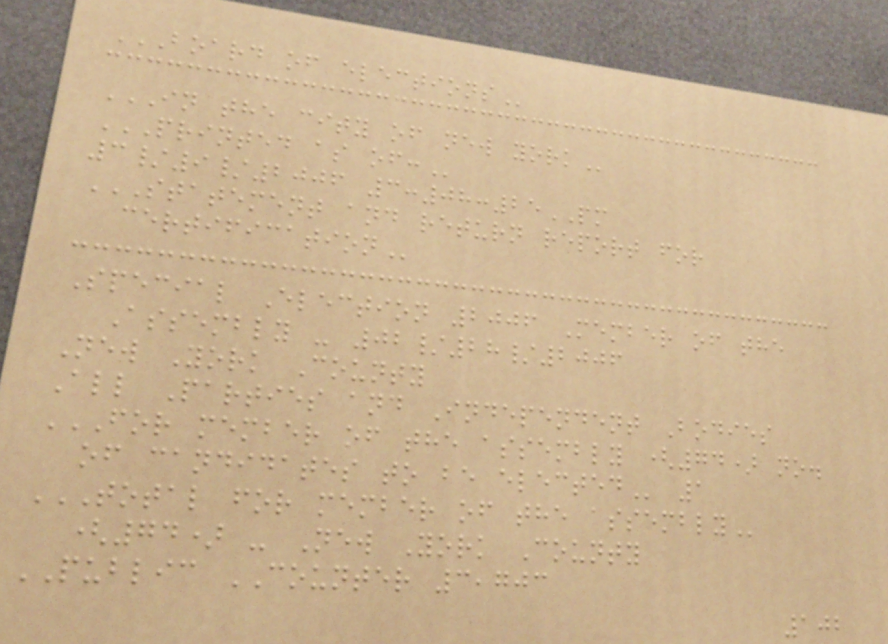BOARD OF ELECTIONS
IN THE CITY OF NEW YORK
PRINTED AS OF:
3/9/2006 3:08:25PM
STATEMENT AND RETURN REPORT FOR
CERTIFICATION
Special Election 2006 Member of the
Assembly - 02/28/2006
New York County
All Parties and Independent Bodies
FOR MEMBER OF THE ASSEMBLY (74) NO.
OF CANDIDATES TO BE ELECTED 1
TOTAL FOR MEMBER OF THE ASSEMBLY
(74) - New York County
PUBLIC COUNTER 3,703
102
